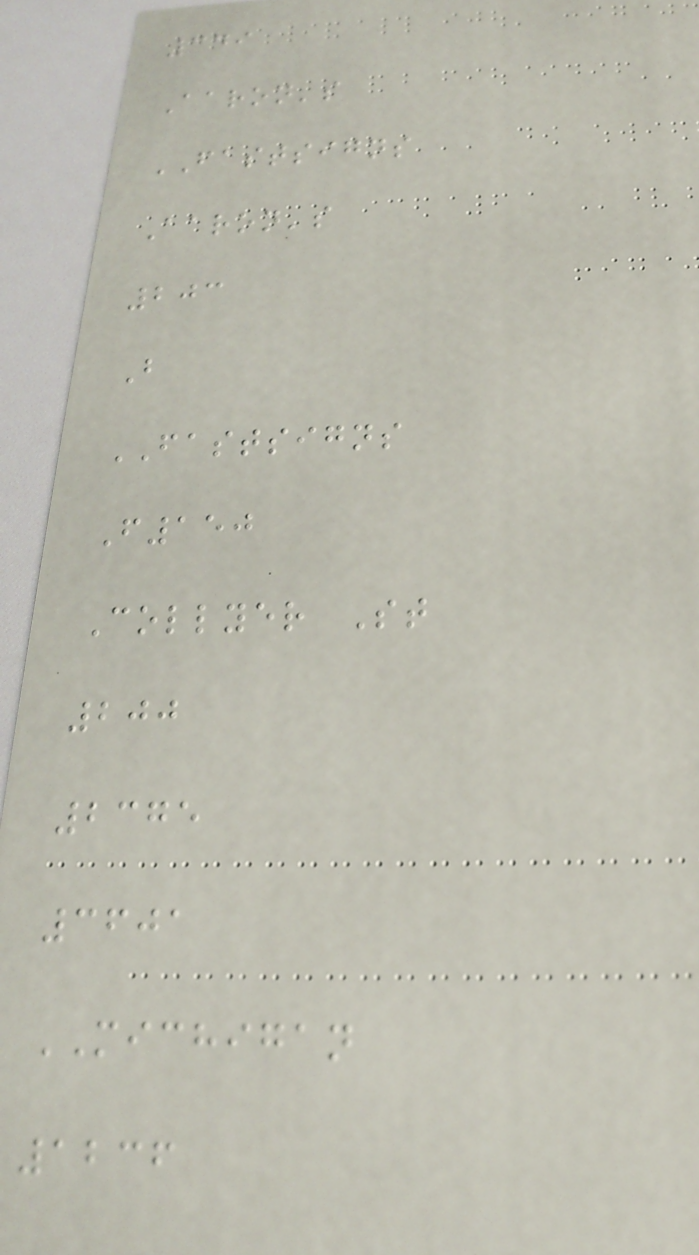349
Aaron's
FASTSIGNS
Aaron's
203
B
FASTSIGNS
F150
Collyer St
200
2375
3601
MICHIGAN
1236
